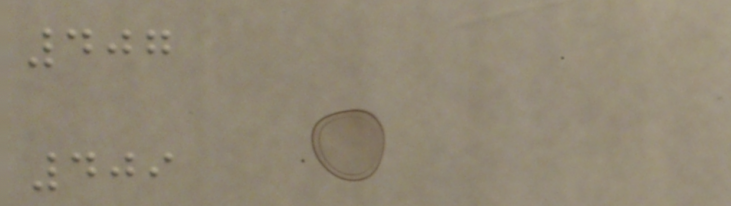407
409
